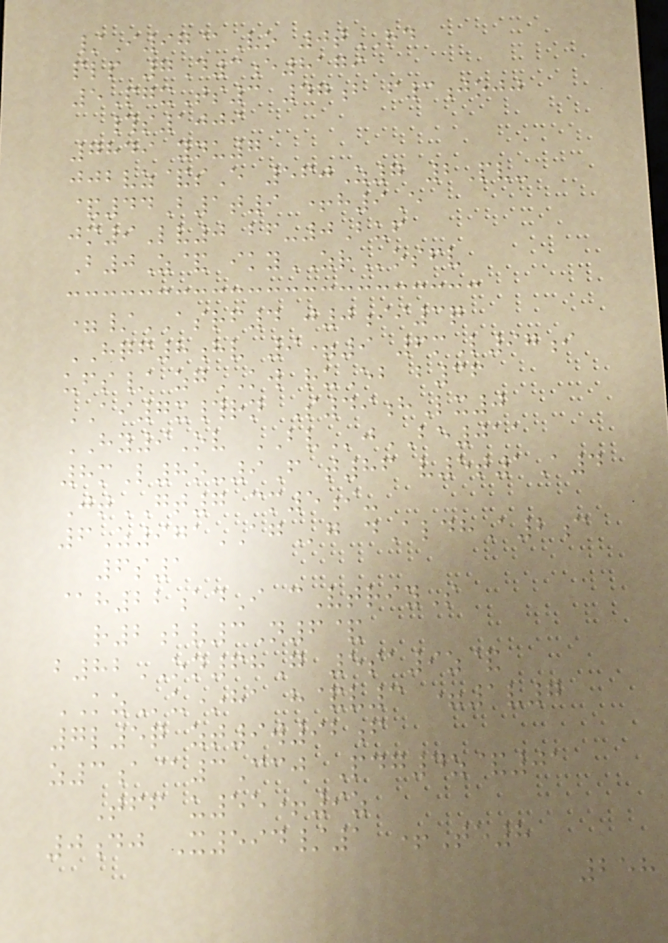/I97@Vo 0tRD
plp 7D3e8179
5PgxTs3 47b f3jojj
#s1009
7849 ynu7
jjbvz&sE 560Z7 2Pv-
&44B1t9 +h9E
jm9Lv0 bf-0Buf
B0Z& ikyZRosfv
=/ASRF4 j0ii3q
HQF8hv 9=9 6mL97i
ufs/ zgKW ruEb b36
AI7x#rn S49hLx0
HY9Ov BVjBE011
8mL8o-9F t86 v5t1A4
JtGT7 cm5i-
6Z971AGg dAldhA2c
6s1
@h22adI cVtriyS
r2bv3N6&
b82ON68G 5sa9z&
KZu*ha h&v3 =1v7
7l5q zt9w92f
z3a@3Ccj Pdg4z&01
Tff u55+9z
0dj X594/1 +Te8
258
